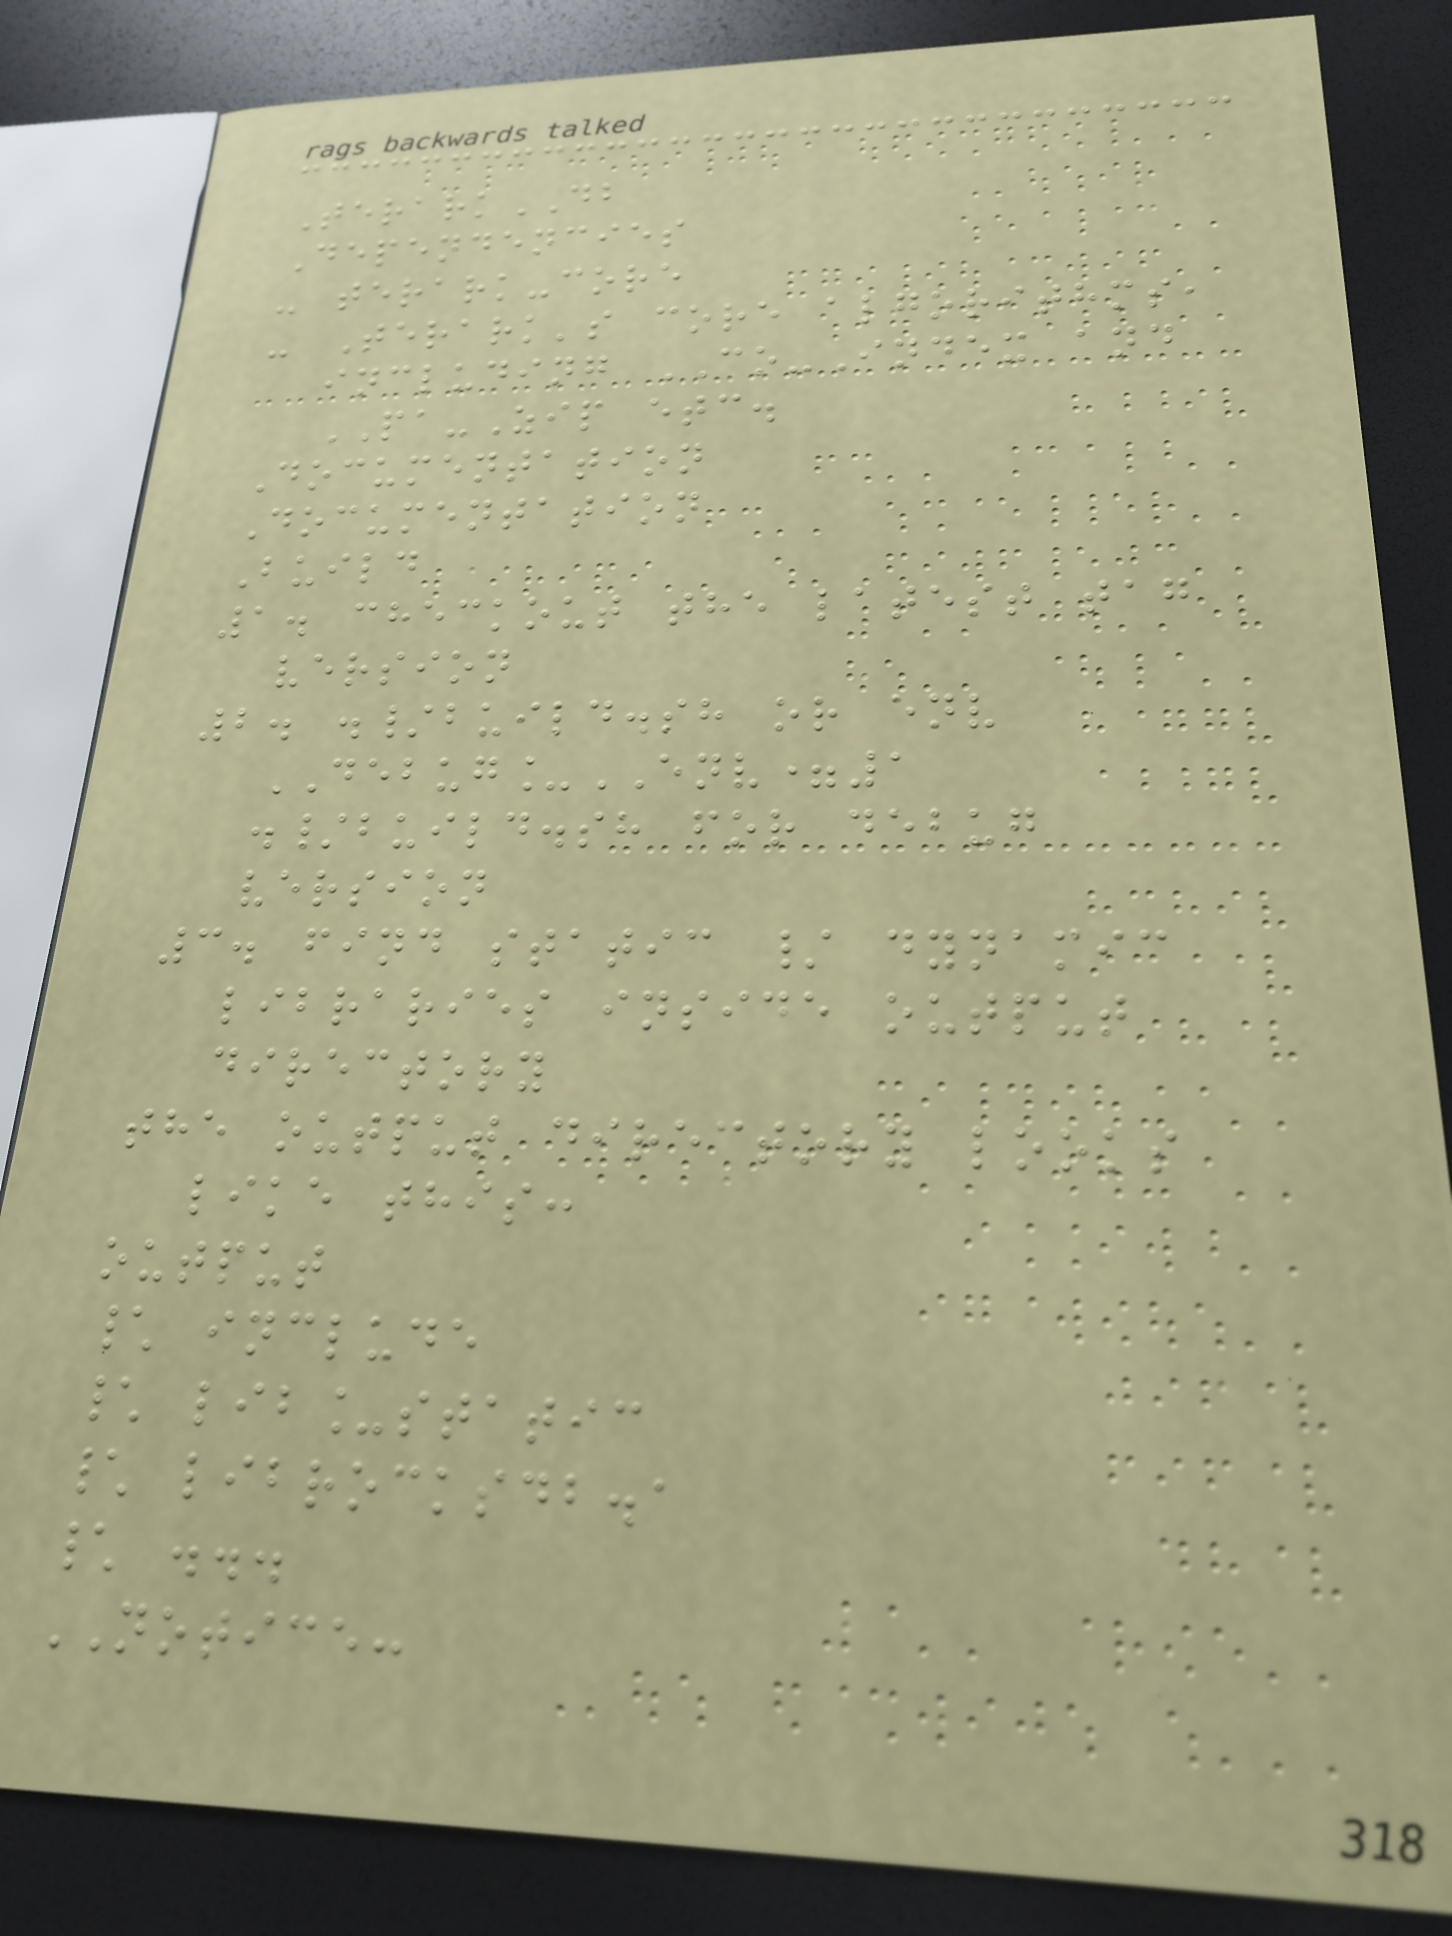TerarkDB
Dependencies
- terark-core
- Terark's core algorithms,
including CO-Index and
PA-Zip etc.
Documentation
Documentation
Build
1. checkout the latest tag
version
2. ./build.sh or env
DEBUG_ENV=1
./build.sh for debug
version
3. find static / dynamic
libraries inside output
directory
the output directory looks
like this:
output
\ include
\ lib_static
\ librocksdb.a
\ ...
NOTICE:
